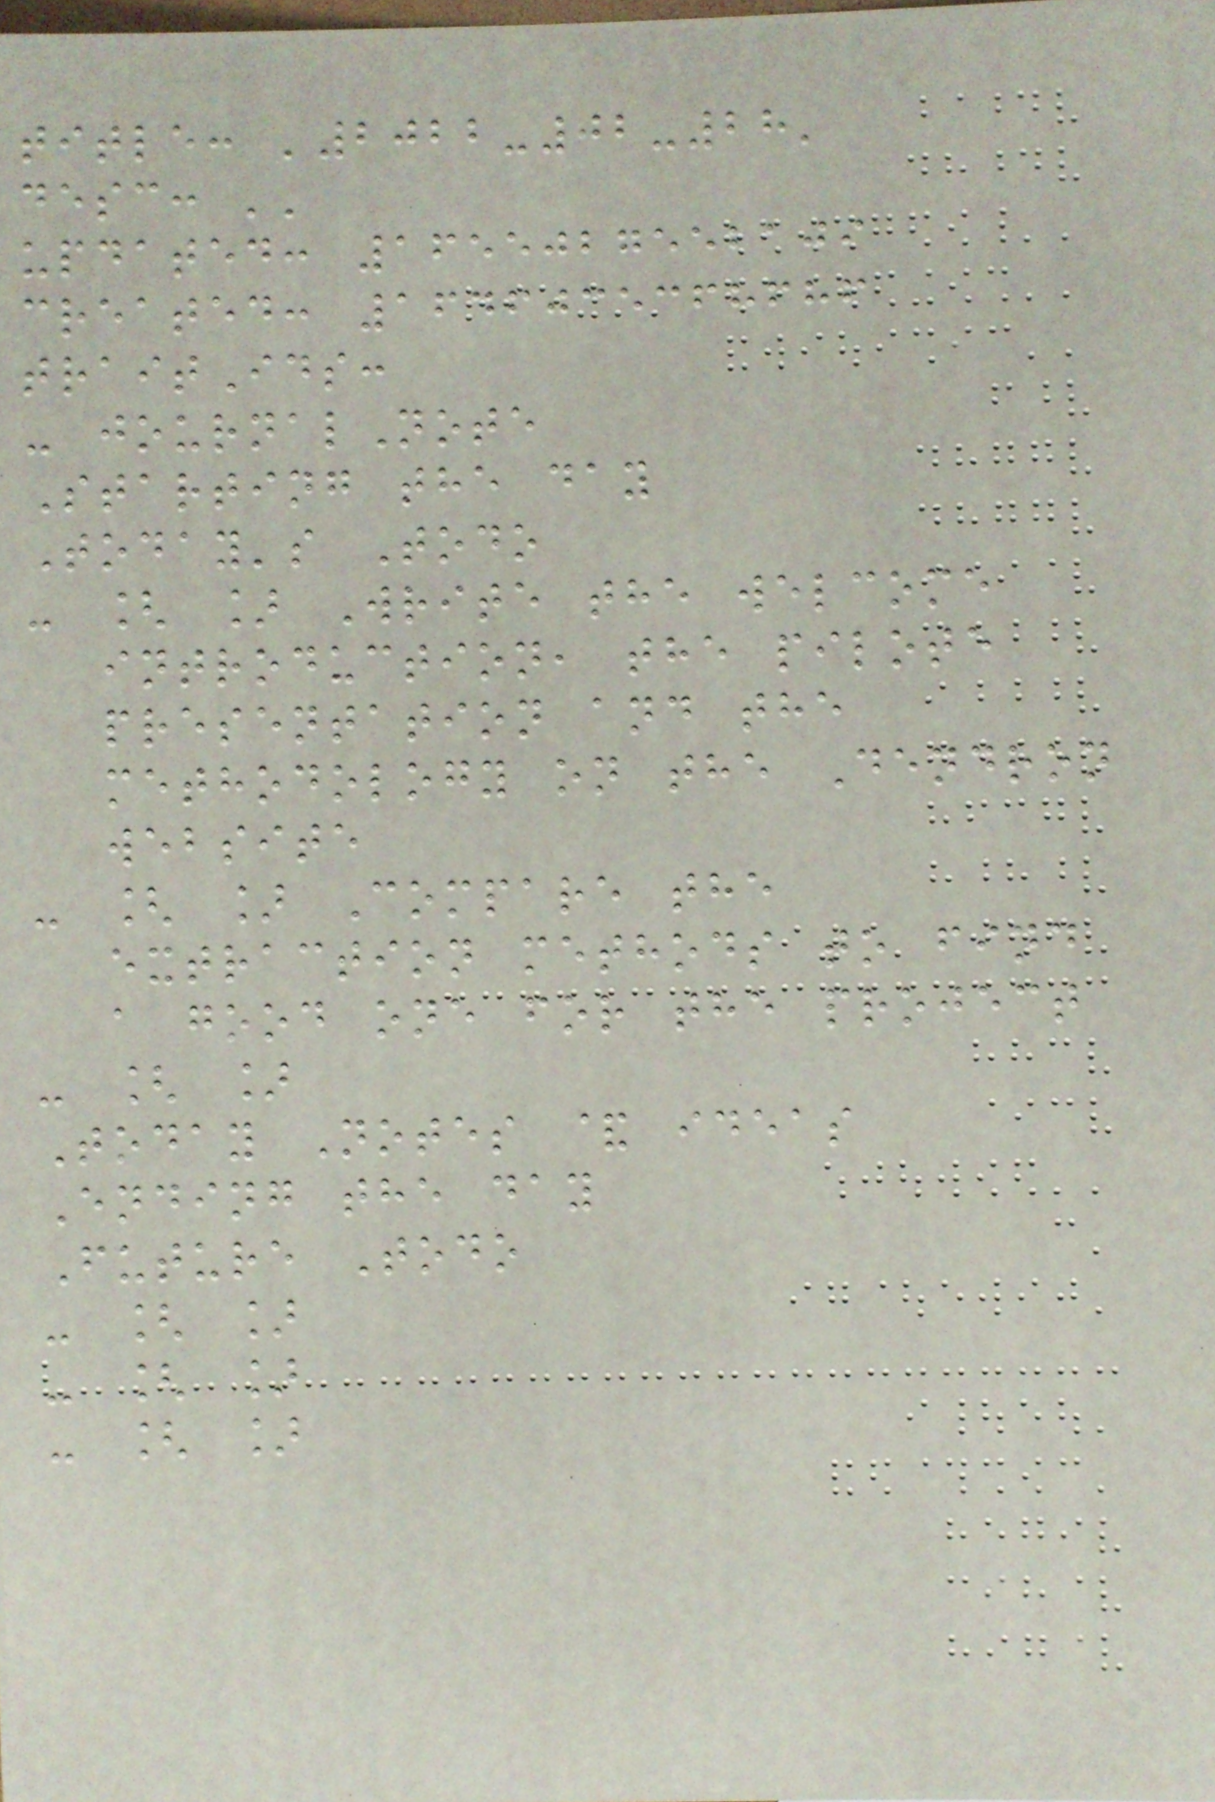title: '2022-02-28'
desc: ''
updated: 1655027552109
created: 1646035368686
traitIds:
- journalNote
Starting the day
Today's Todo
- [ ] Write the welcome
introduction, the pilote
presentation and the
methodology on the Dendron
website
- [ ] Compare the
extraction methods to find
a good one for the project
- [ ]
Today Notes & ideas
Ending the day
Future Todo
- [ ]
- [ ]
- [ ]
